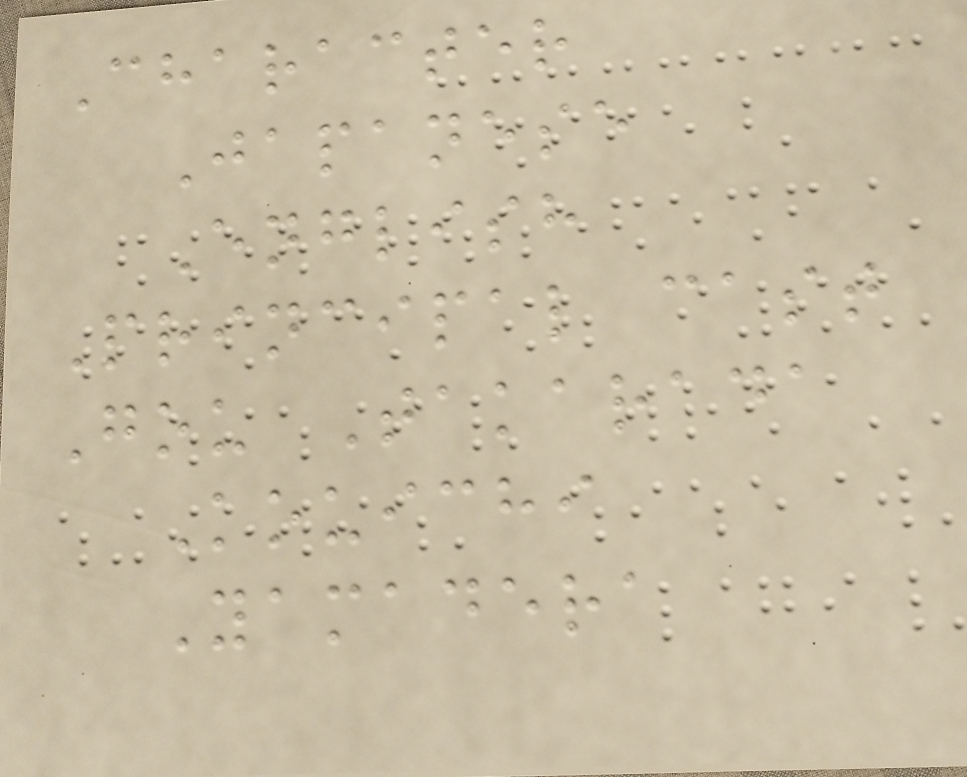Character
Japanese
English
Principal cast
Gou Takarada
Kouichi
Yamadera
